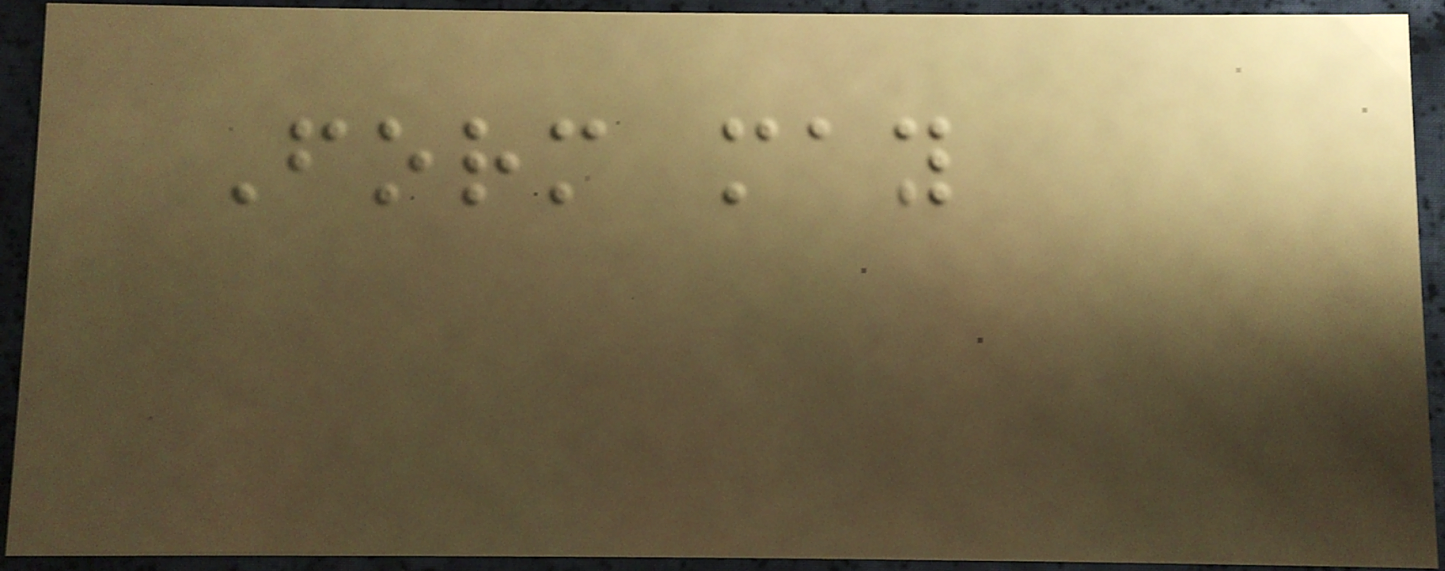Form may
